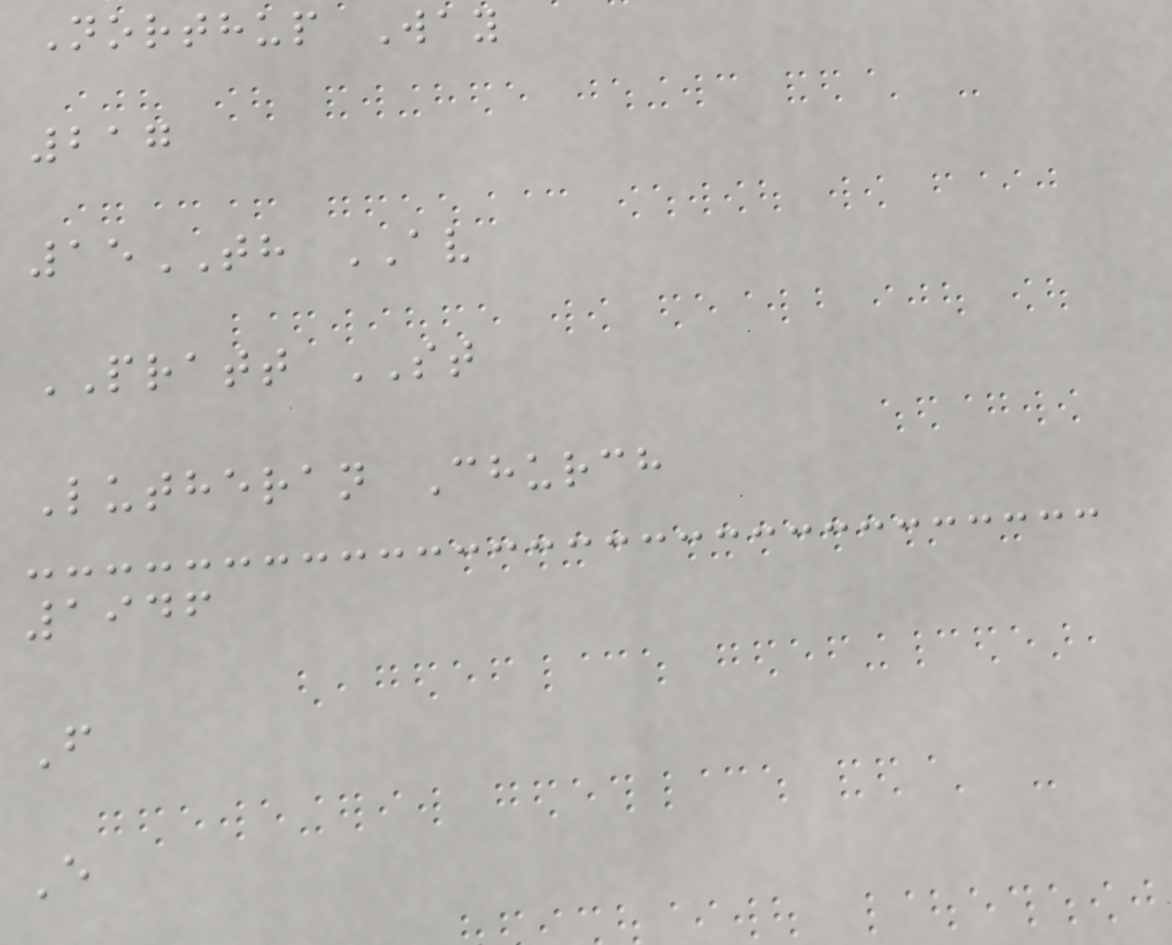Northup Way
217
15TH AV
PRATT ST
Lutheran Church
1946
F
E
